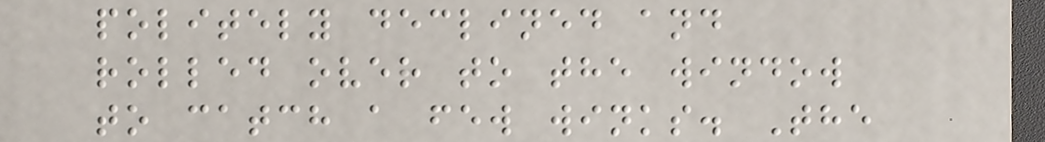politely declined and
rolled over to the window
to catch a few winks. The
